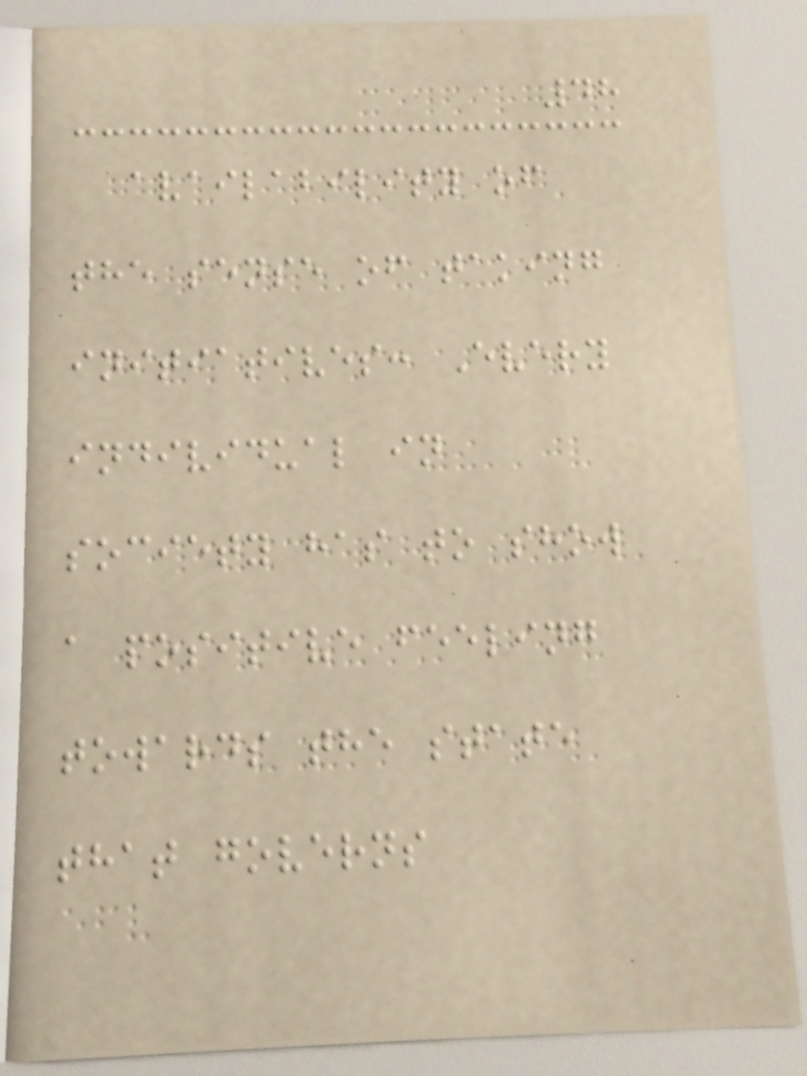48
availability of
the sense of taking
initiatives: Every
individual in
society has to show
a positive feeling
towards the state
that governs
